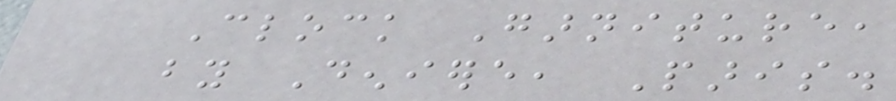Clock Garniture,
by Deniere, Paris.
